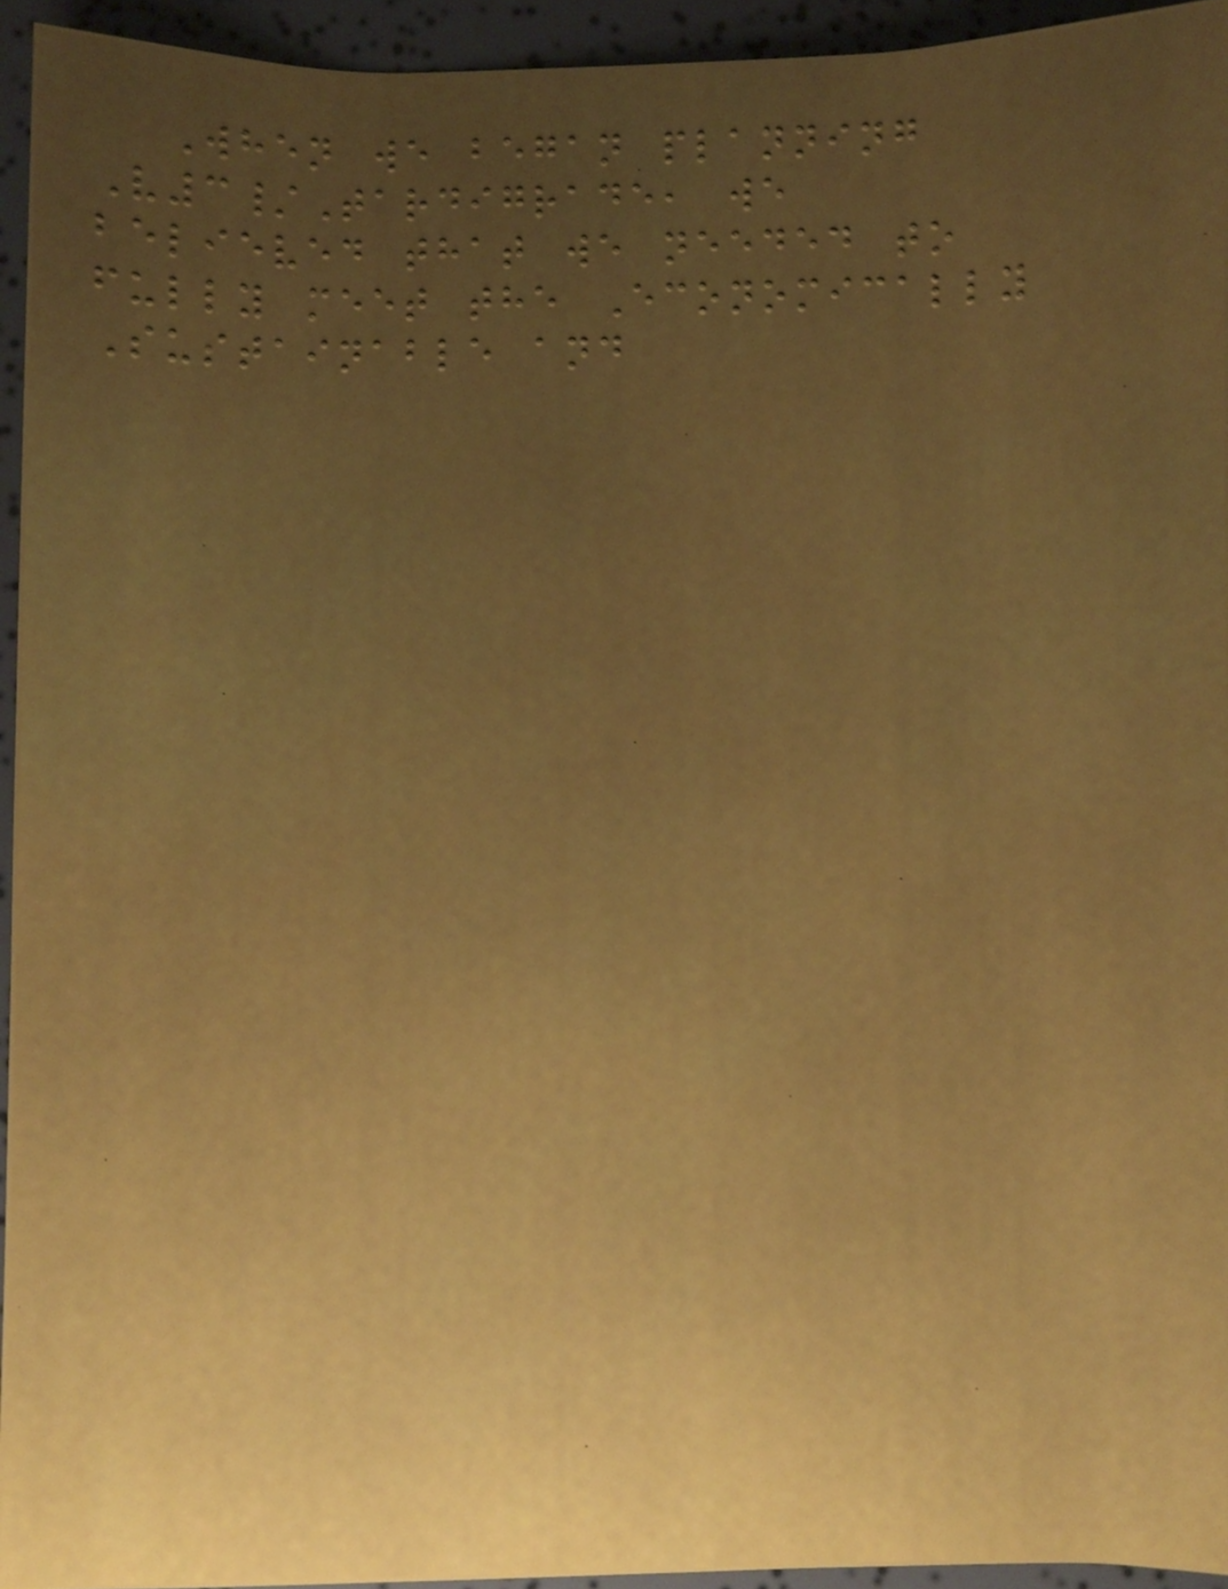When we began planning
V3/Tardigrade, we
believed that we needed to
fully meet the Economically
Sustainable and
